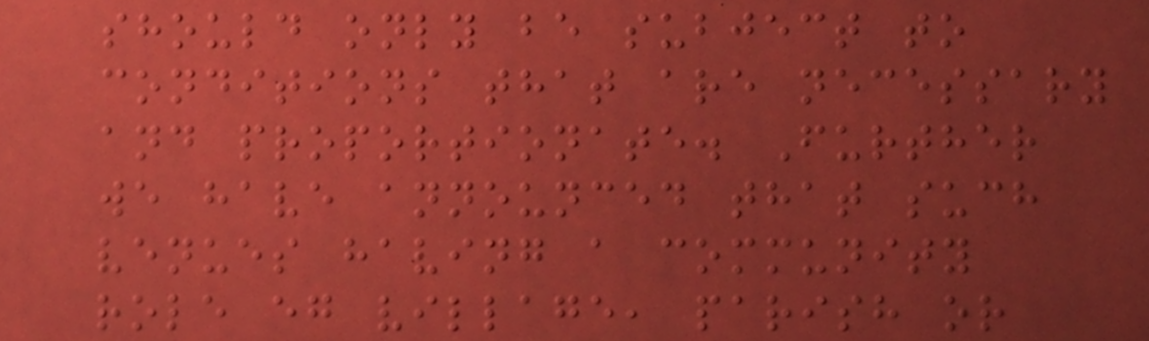should only be subject to
conditions that are necessary
and proportionate. Further
we have announced that such
venues having a community
role eg village, parish or
